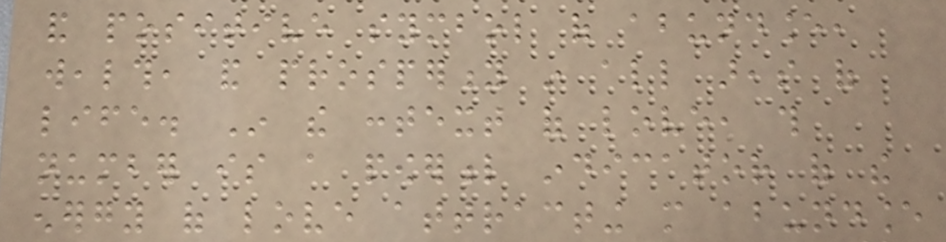and positive symbol of abundance,
wealth, and prosperity in all areas of
life. In the context of love, this
number is a powerful indicator of the
energy of love attracting more abundance
